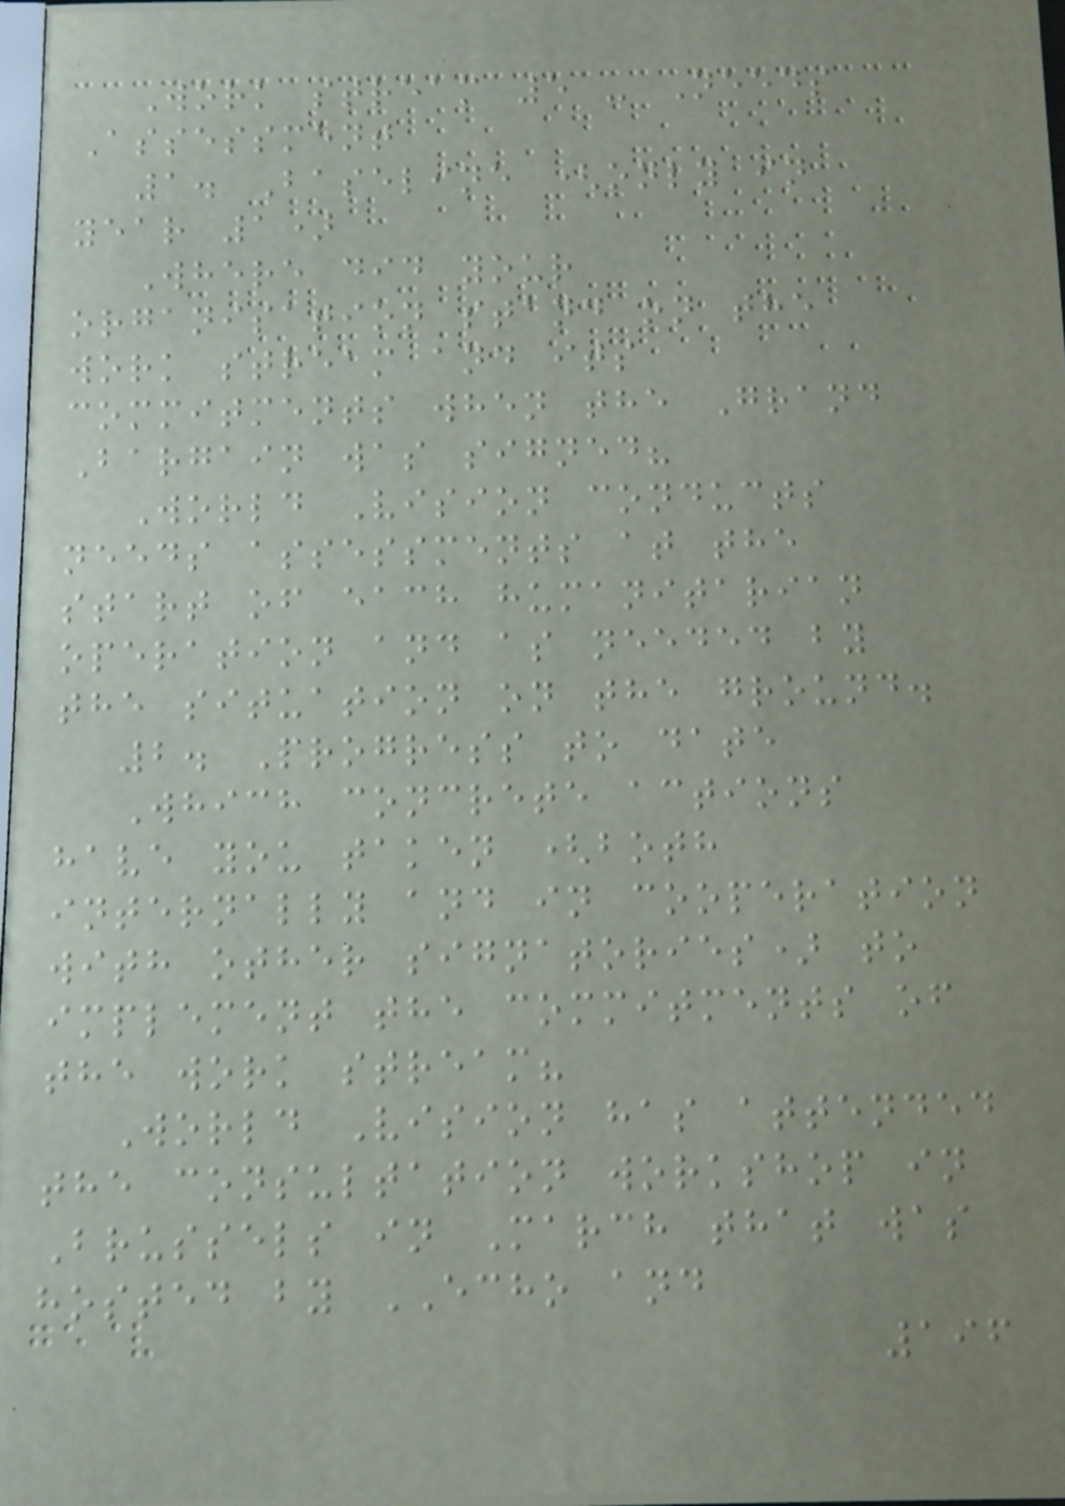Work stream 5 - Needs
Assessment
1. Baseline (only in
year 1)
Where did your
organisation stand on the
work stream and its
commitments when the Grand
Bargain was signed?
World Vision conducts
needs assessments at the
start of each humanitarian
operation and as needed by
the situation on the ground.
2. Progress to date
Which concrete actions
have you taken (both
internally and in cooperation
with other signatories) to
implement the commitments of
the work stream?
World Vision has attended
the consultation workshop in
Brussels in March that was
hosted by ECHO and
196
